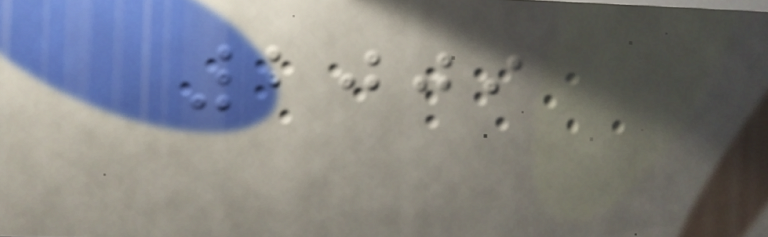2009
